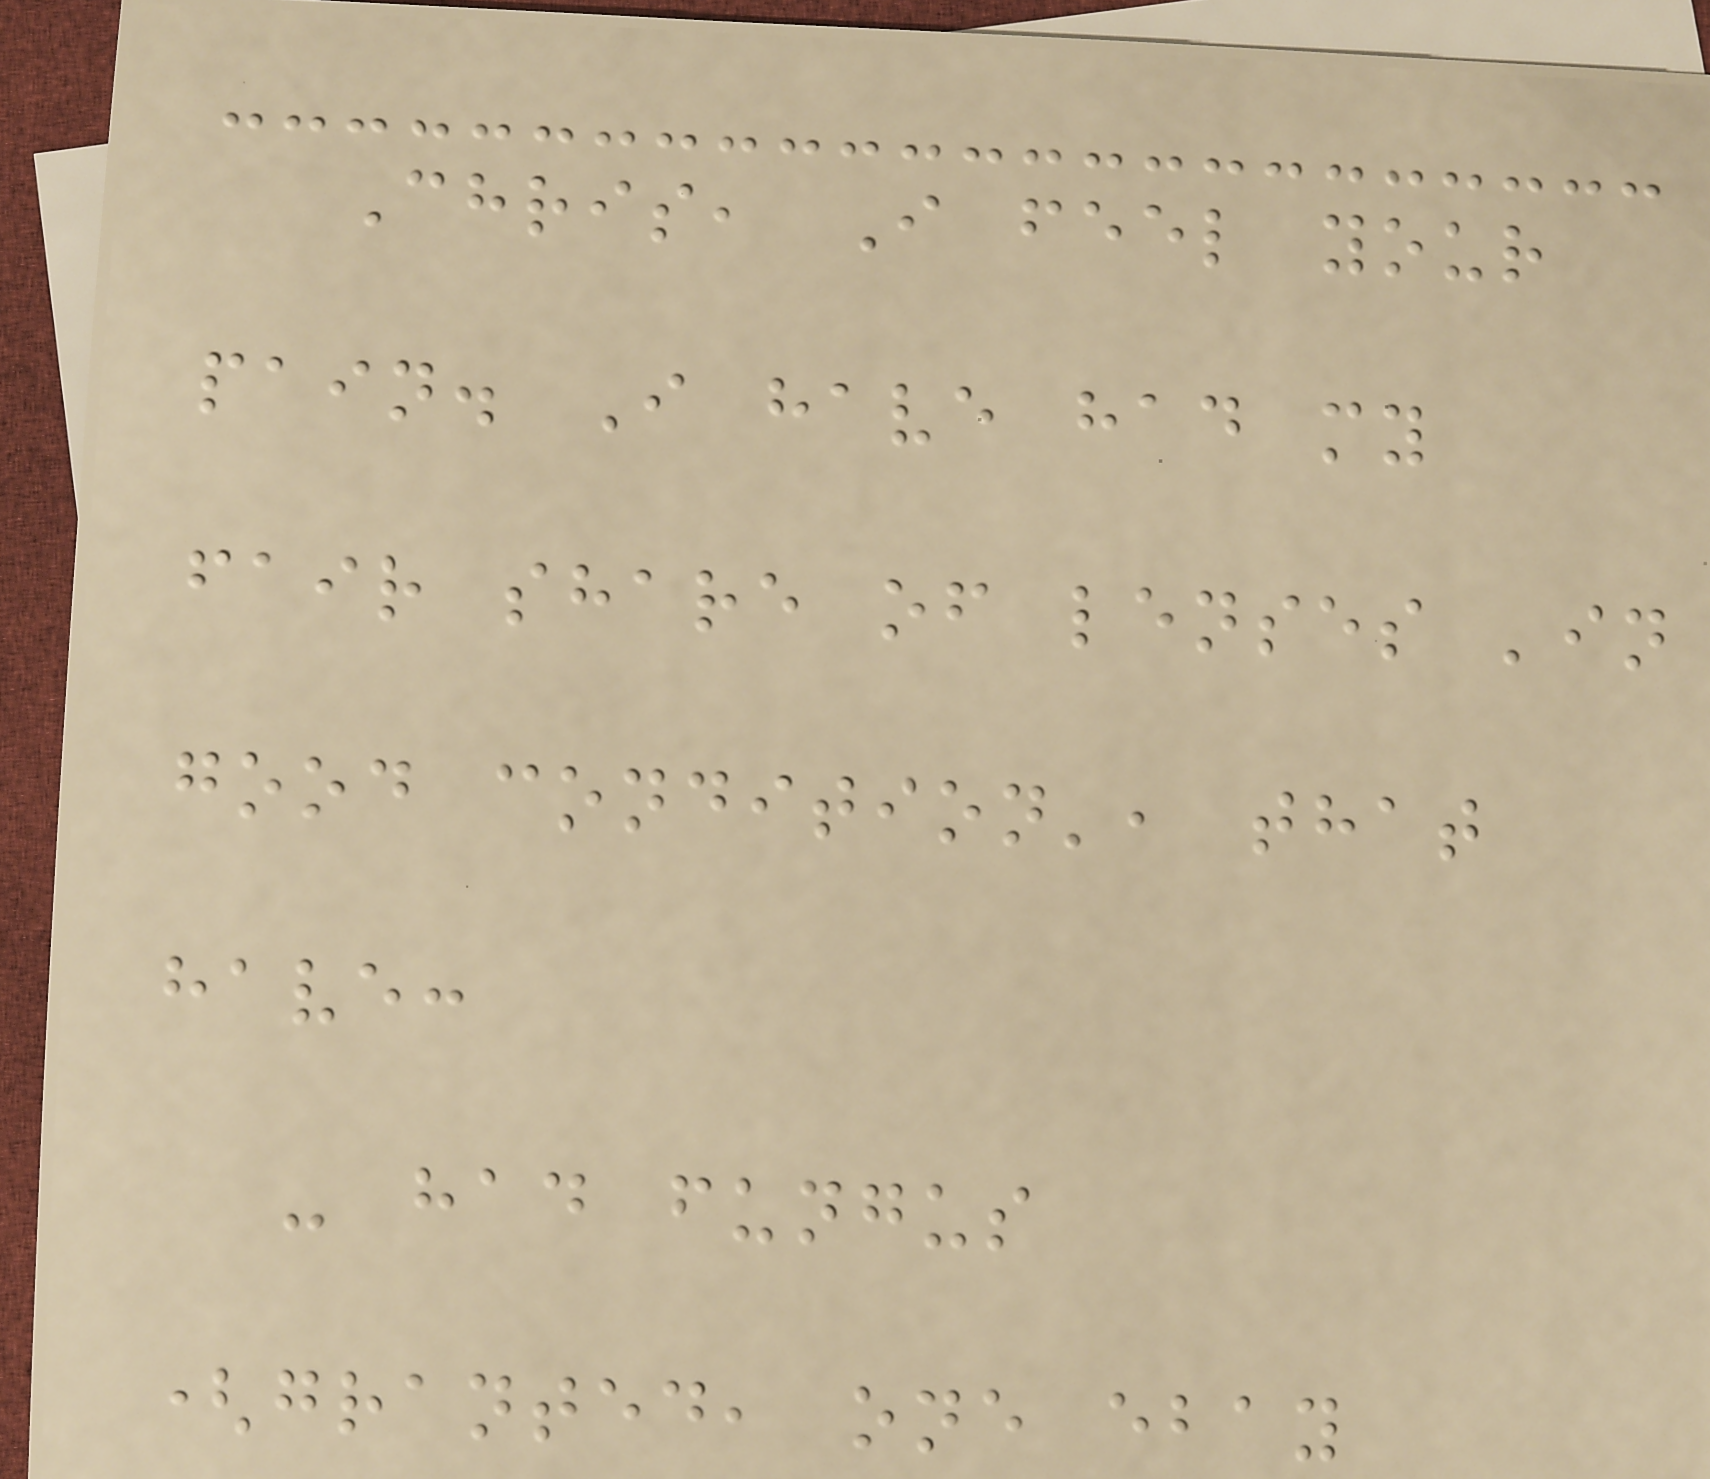Chris, I feel your
pain. I have had my
fair share of lenses 'in
good condition', that
have:
- had fungus
(granted, one ebay
